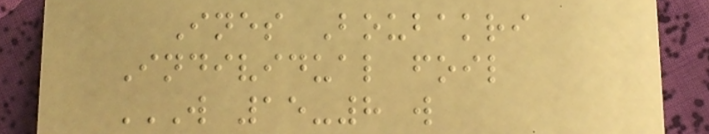Ines Boubakri
Individual foil
W 15-8 W
